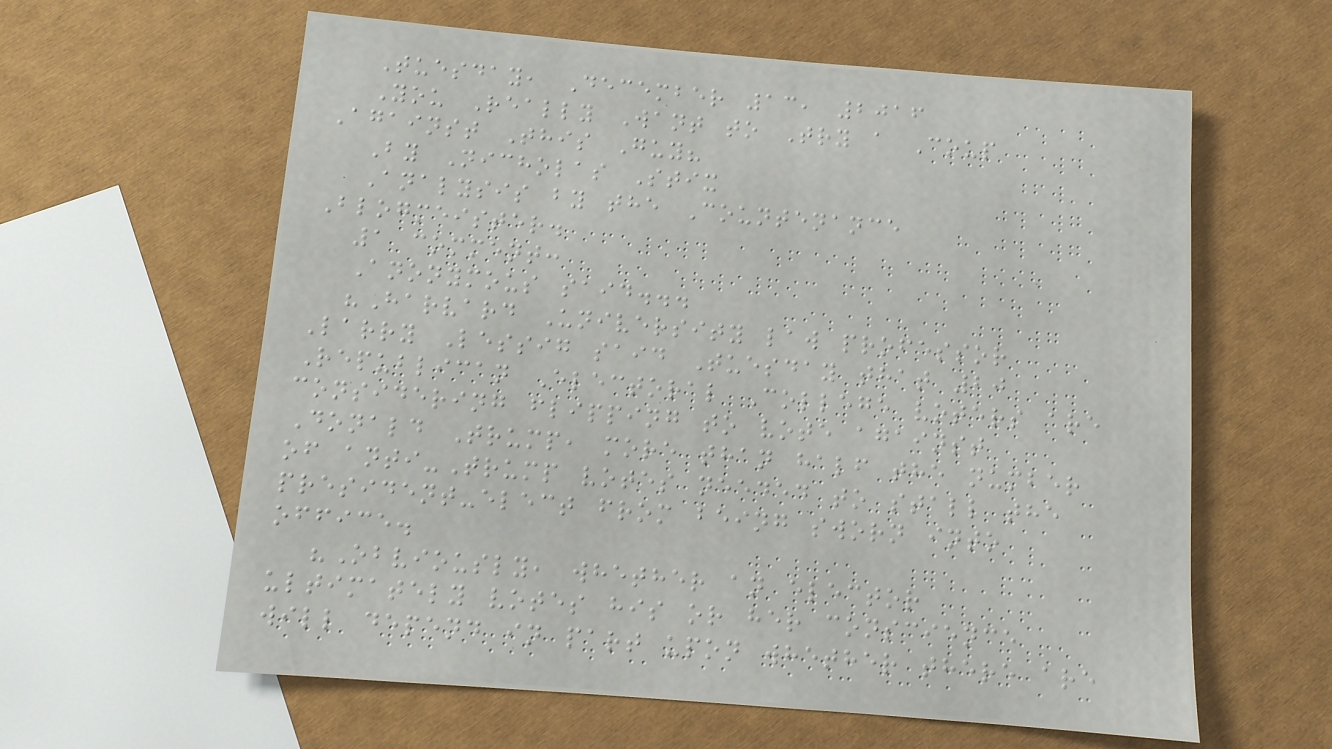Tuesday, December 13, 2016
You Really Want to Try a Coup
Against This Guy?
By Nicholas Stix
Analysis by the Countenance
Blogmeister.
1 comment:
Anonymous said...
"Harvard University law professor
Larry Lessig said Tuesday that 20
Republican Electoral College voters are
considering flipping to vote against
Donald Trump, more than half the number
of anti-Trump votes needed to stall the
president-elect from being sworn into
office.
"Obviously, whether an elector
ultimately votes his or her conscience
will depend in part upon whether there are
